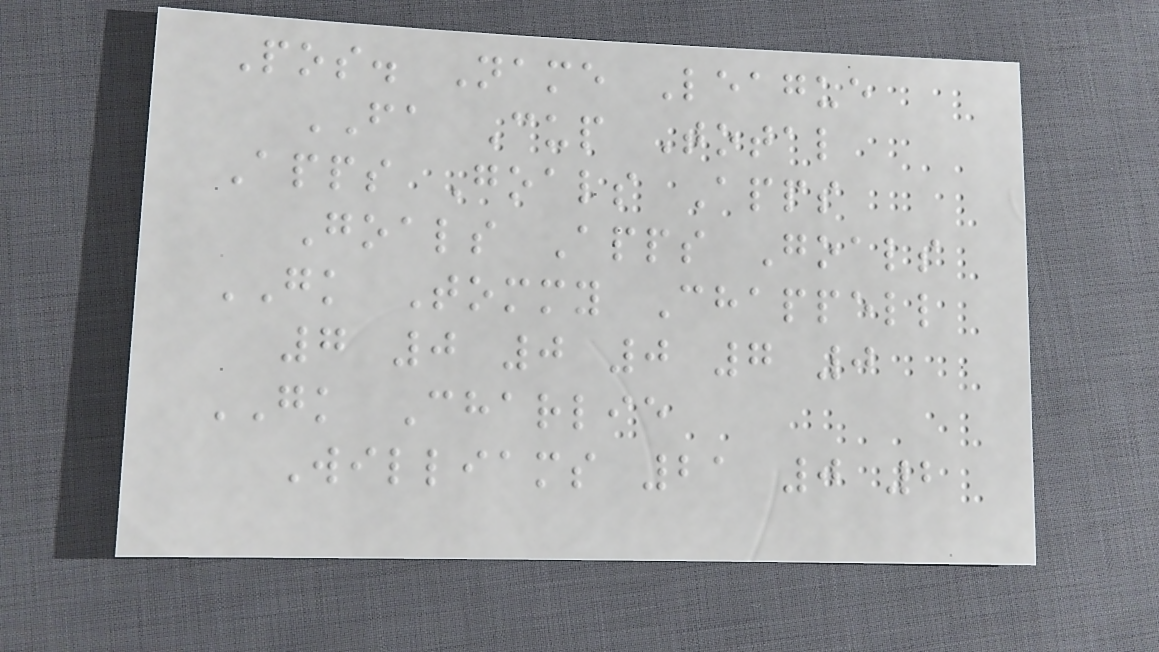Pos. Name League
FA Cup Total
Apps Goals Apps
Goals Apps Goals
GK Tommy Chappell
7 0 0 0 7 0
GK Charlie
Williams 21 0 2
